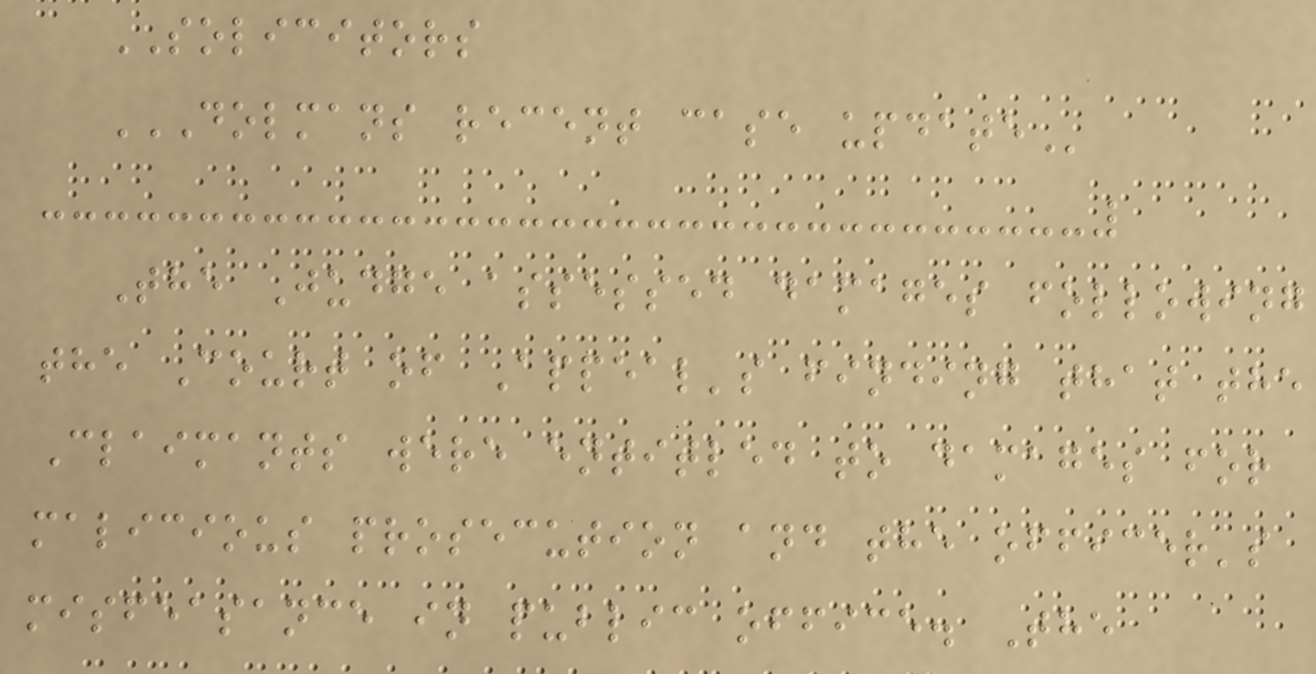SOLICITORS
DOLMANS RECENT CASE UPDATE
The Judge assessed damages following
the Court of Appeal's finding that the
Claimants were entitled to damages for
malicious prosecution and the officer's
misfeasance in public office. The
